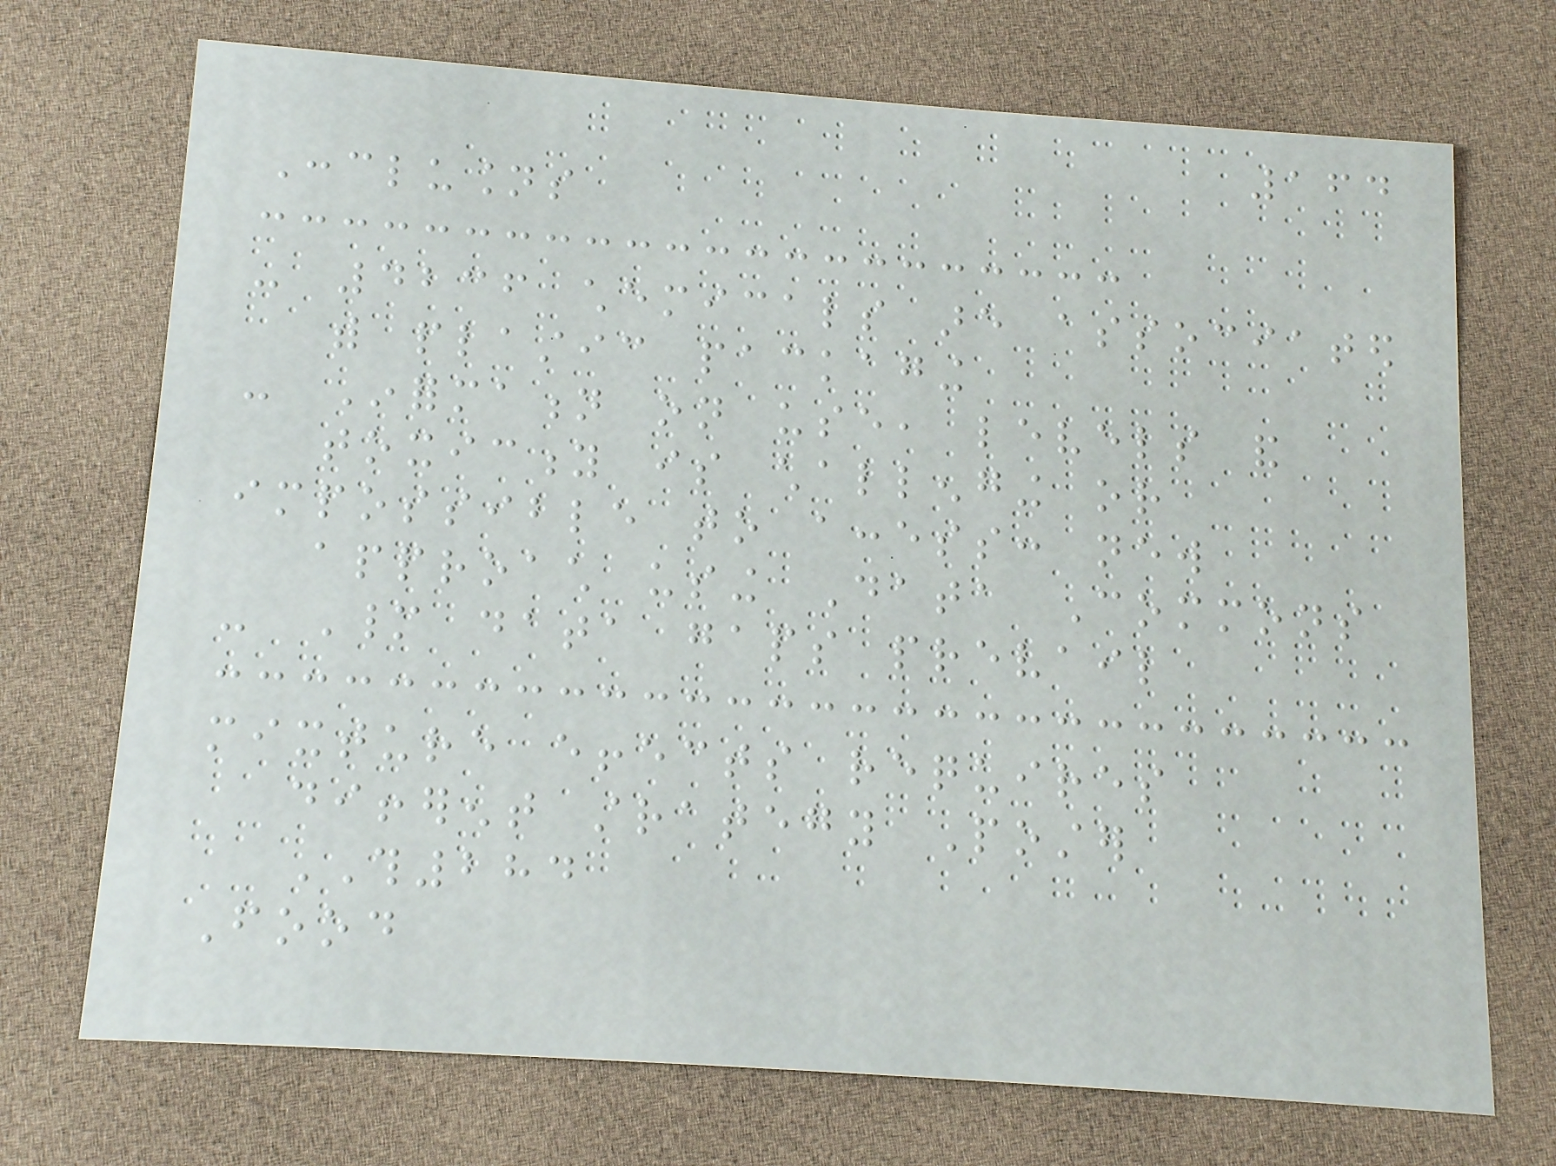164
Conclusions
- 4236 chemicals are associated
with plastic packaging
- Information on use, levels and
toxicity is challenging or
impossible to access: new
approach using Data Commons
- Many data gaps prevail
mixture effects requires
different strategy Poster
TH284
Food
